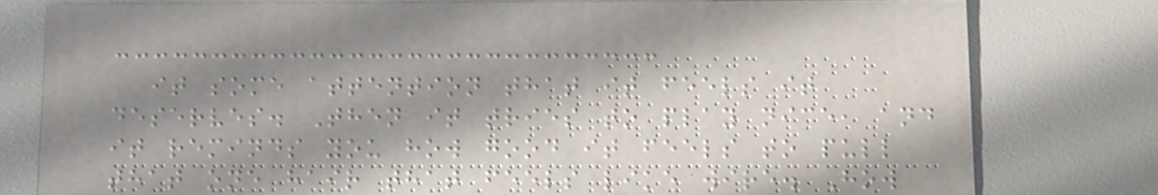it some attention that it feels it
deserves. Then it tries to play nice, and
it reminds you how good it feels to pull
that one hair that feels like wire. How
